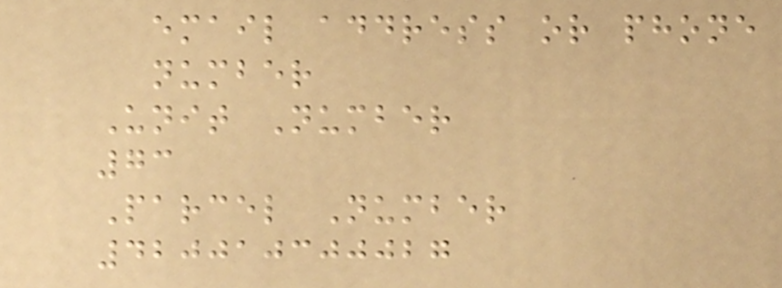email address or phone
number
Unit Number
73
Parcel Number
420010300027
